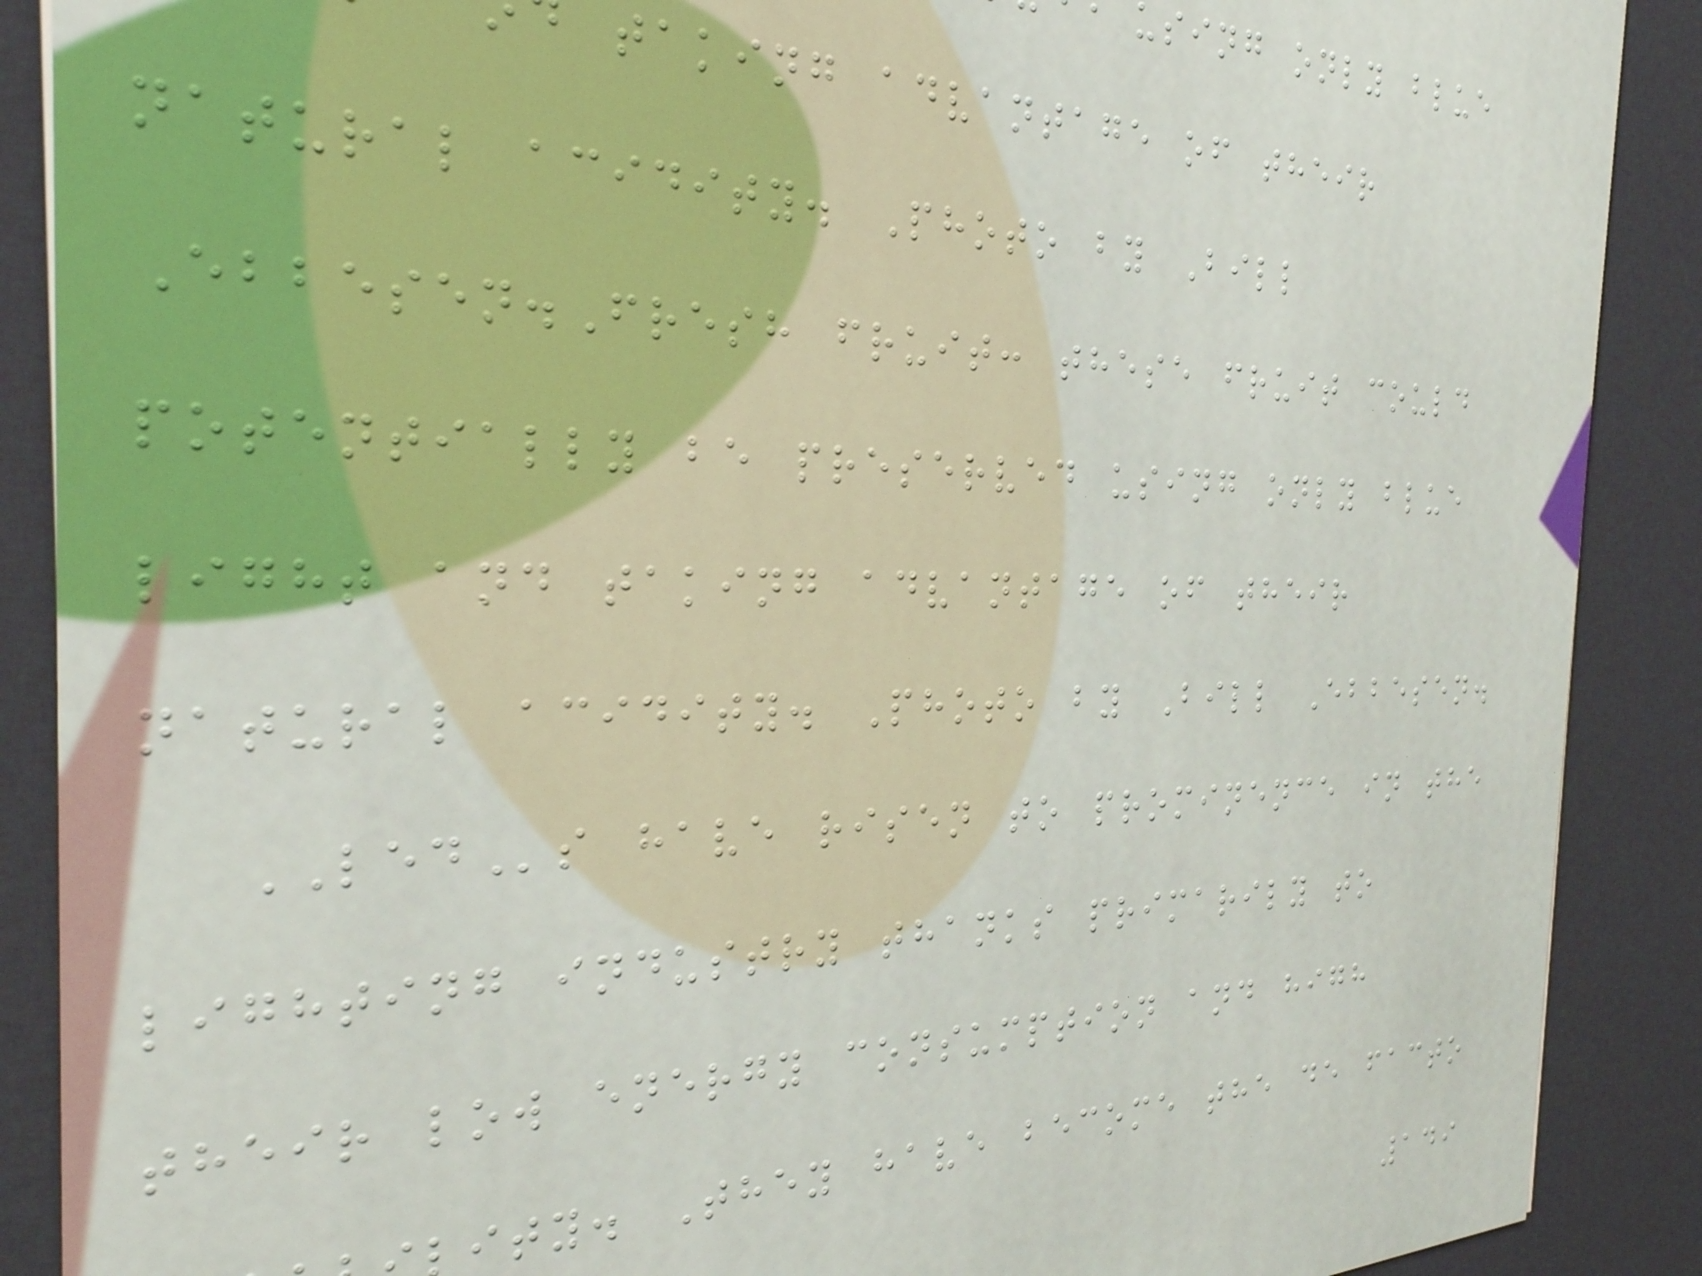using only blue
taking advantage of their
natural acidity. Photo by Bill
Ebbesen.Fresh fruit: these fruit could
potentially be preserved using only blue
light and taking advantage of their
natural acidity. Photo by Bill Ebbesen.
LEDs have risen to prominence in the
lighting industry thanks primarily to
their low energy consumption and high
ity. They have become the de facto
149
